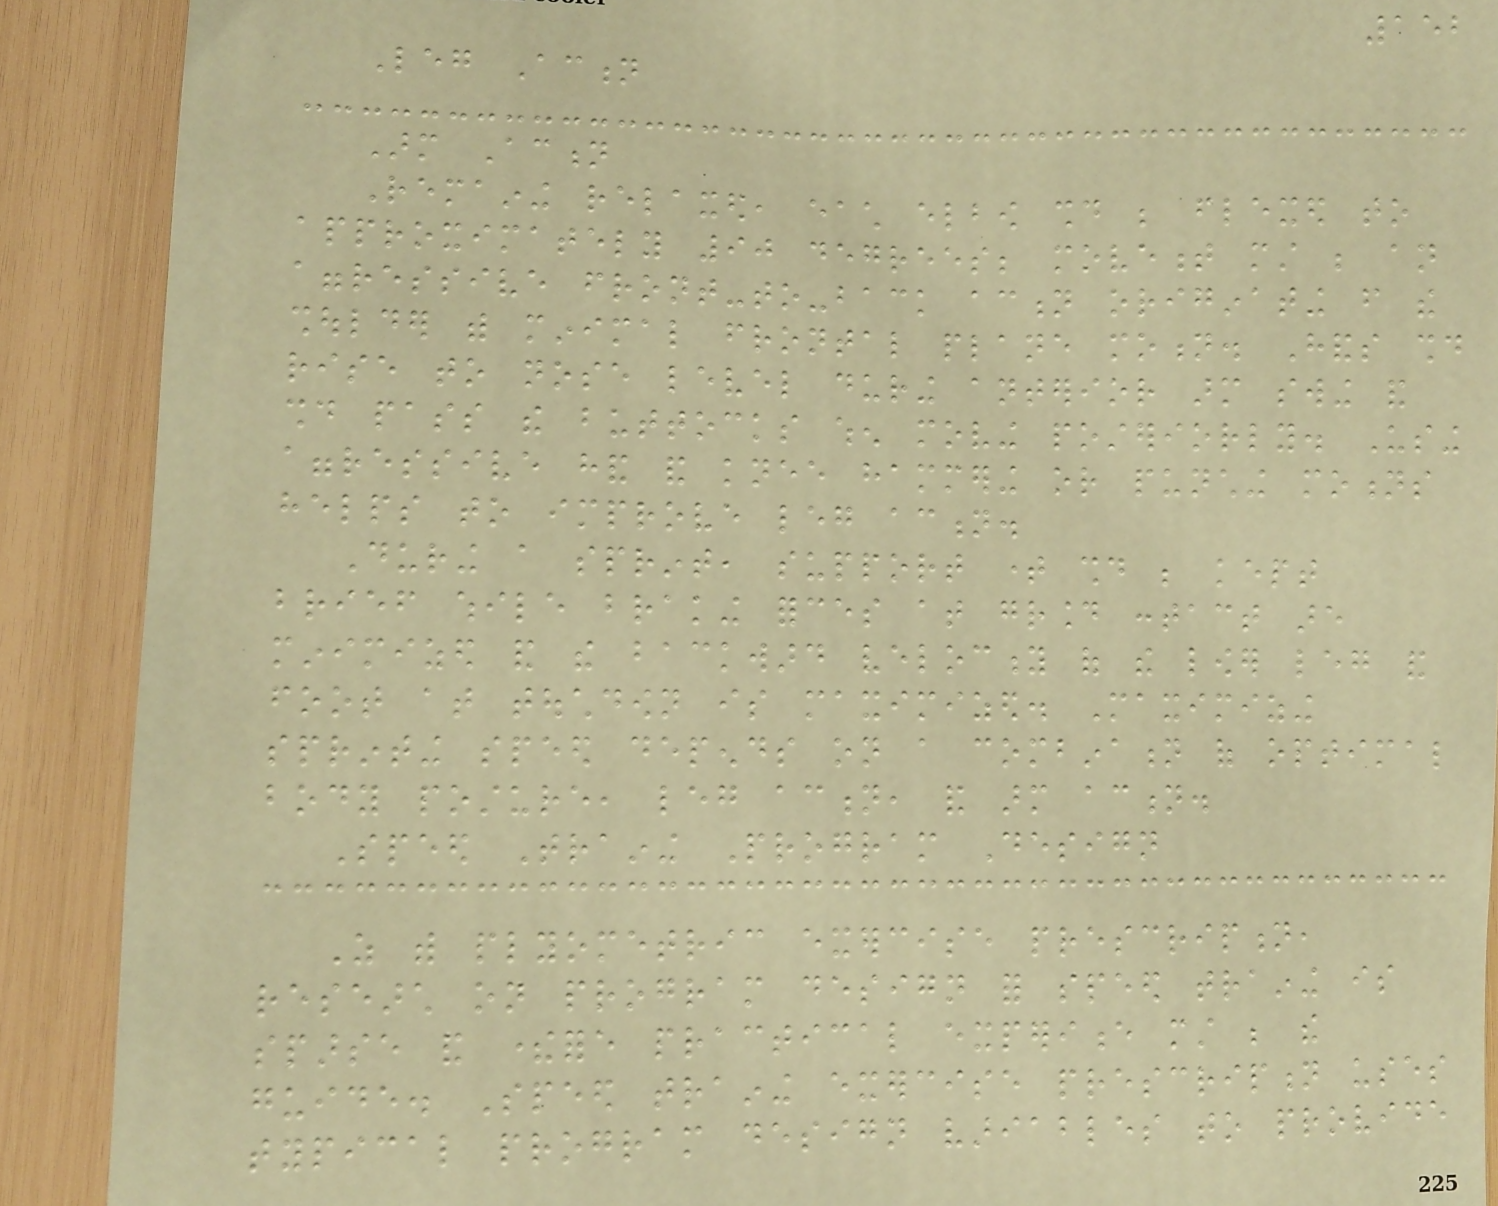152
Leg Action
Arm Action
Remaining relaxed, each elbow should be flexed to
approximately 90 degrees; movement must be an
aggressive front-to-back action originating from the
shoulder with minimal frontal plane motion. Hands should
rise to nose level during anterior arm swing and
should pass the buttocks when moving posteriorly. Using
aggressive hand and knee hammering or punching motions
helps to improve leg action.
During a sprint, support time should be kept
brief while braking forces at ground contact are
minimized and the backward velocity of the lower leg and
foot at touchdown is maximized. Maximizing
sprinting speed depends on a combination of optimal
body posture, leg action, and arm action.
Speed Training Program Design
As with plyometric exercise prescription,
research on program design for speed training is
sparse and therefore practical experience must be the
guide. Speed training exercise prescription uses
typical program design variables to provide
